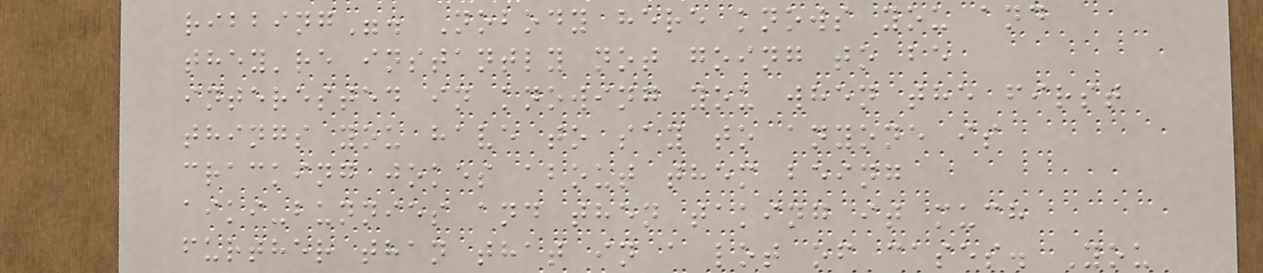ribbing". Nobody here knows you and
they're instantly not going to be
interested in knowing you when the first
things you have to say to anyone is
cracking jokes about them being
aiki-bunnies and then taking it much
further than that in a lot of cases. You
